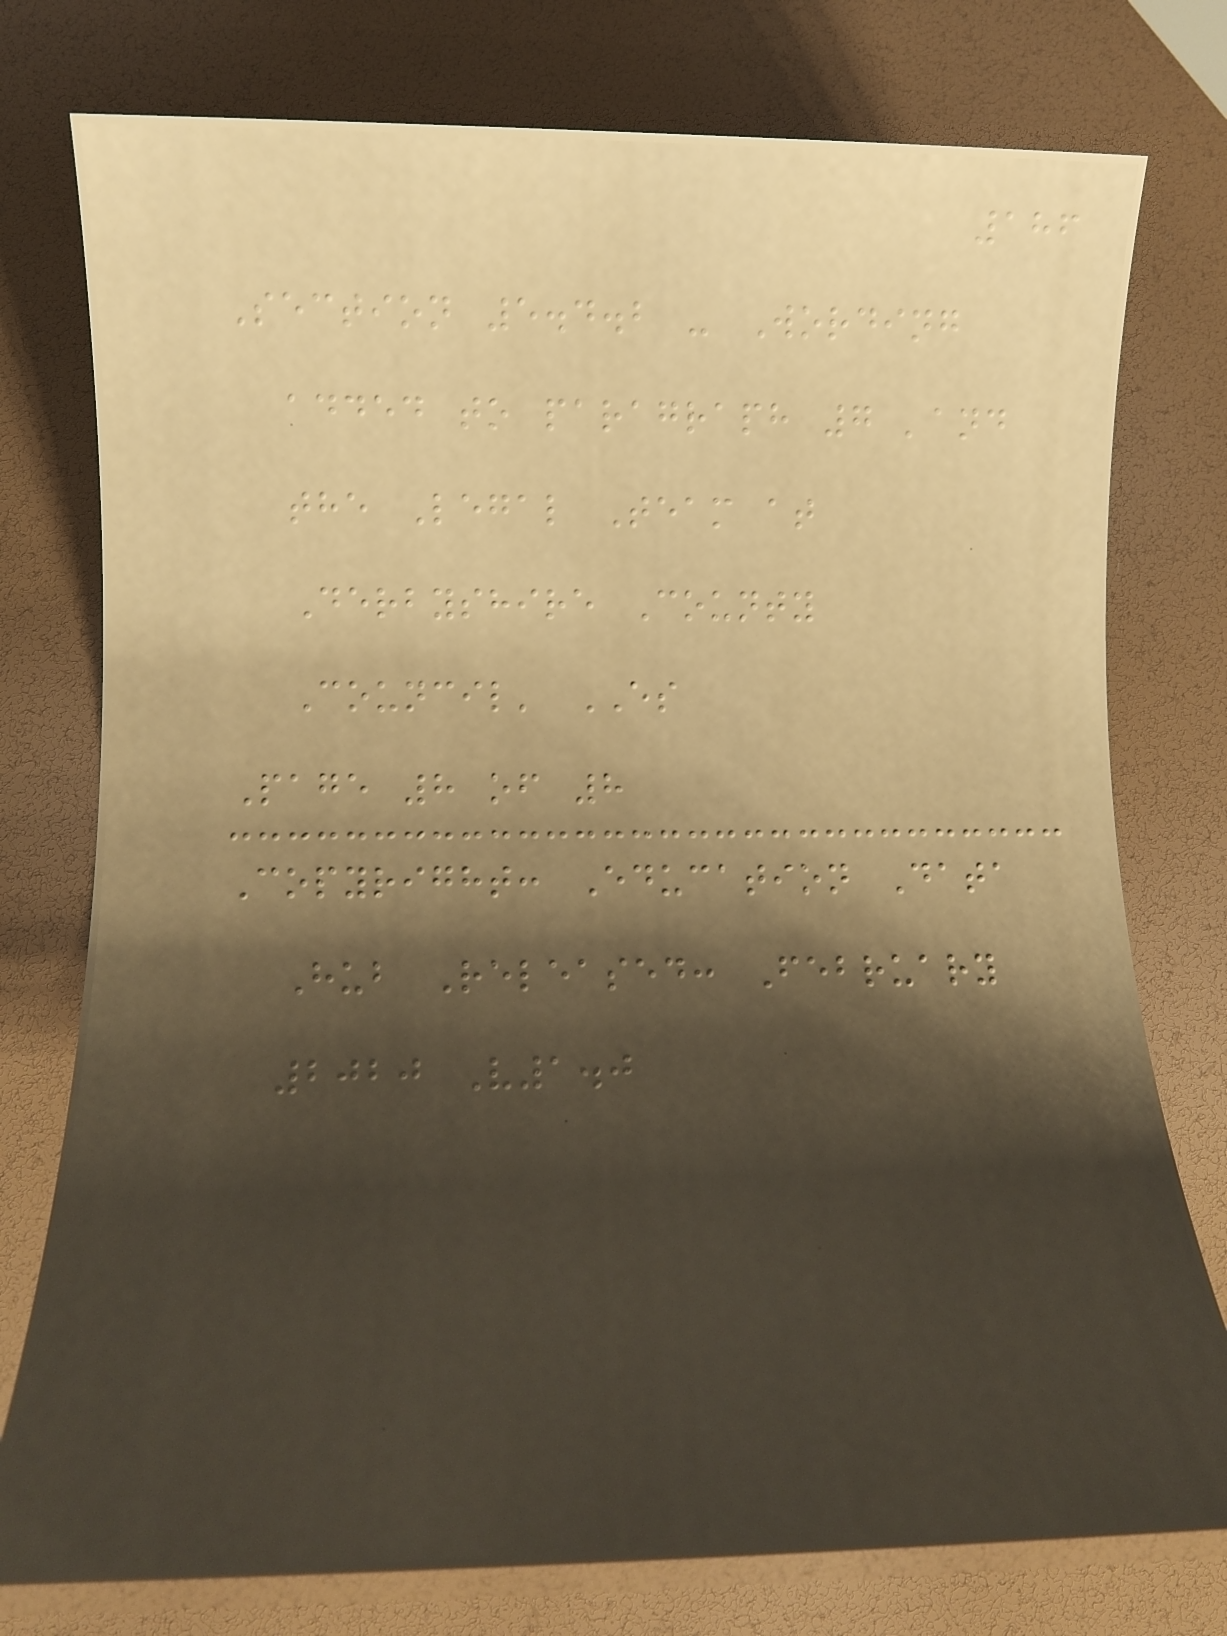186
Section 5.4.2 - Wording
added to paragraph 7 'and
the Legal Team at
Derbyshire County
Council' ES
Page 8 of 8
Copyright: Education Data
Hub Released: February
2020 V1.0
